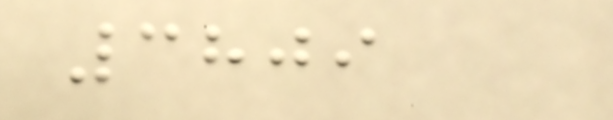3809
